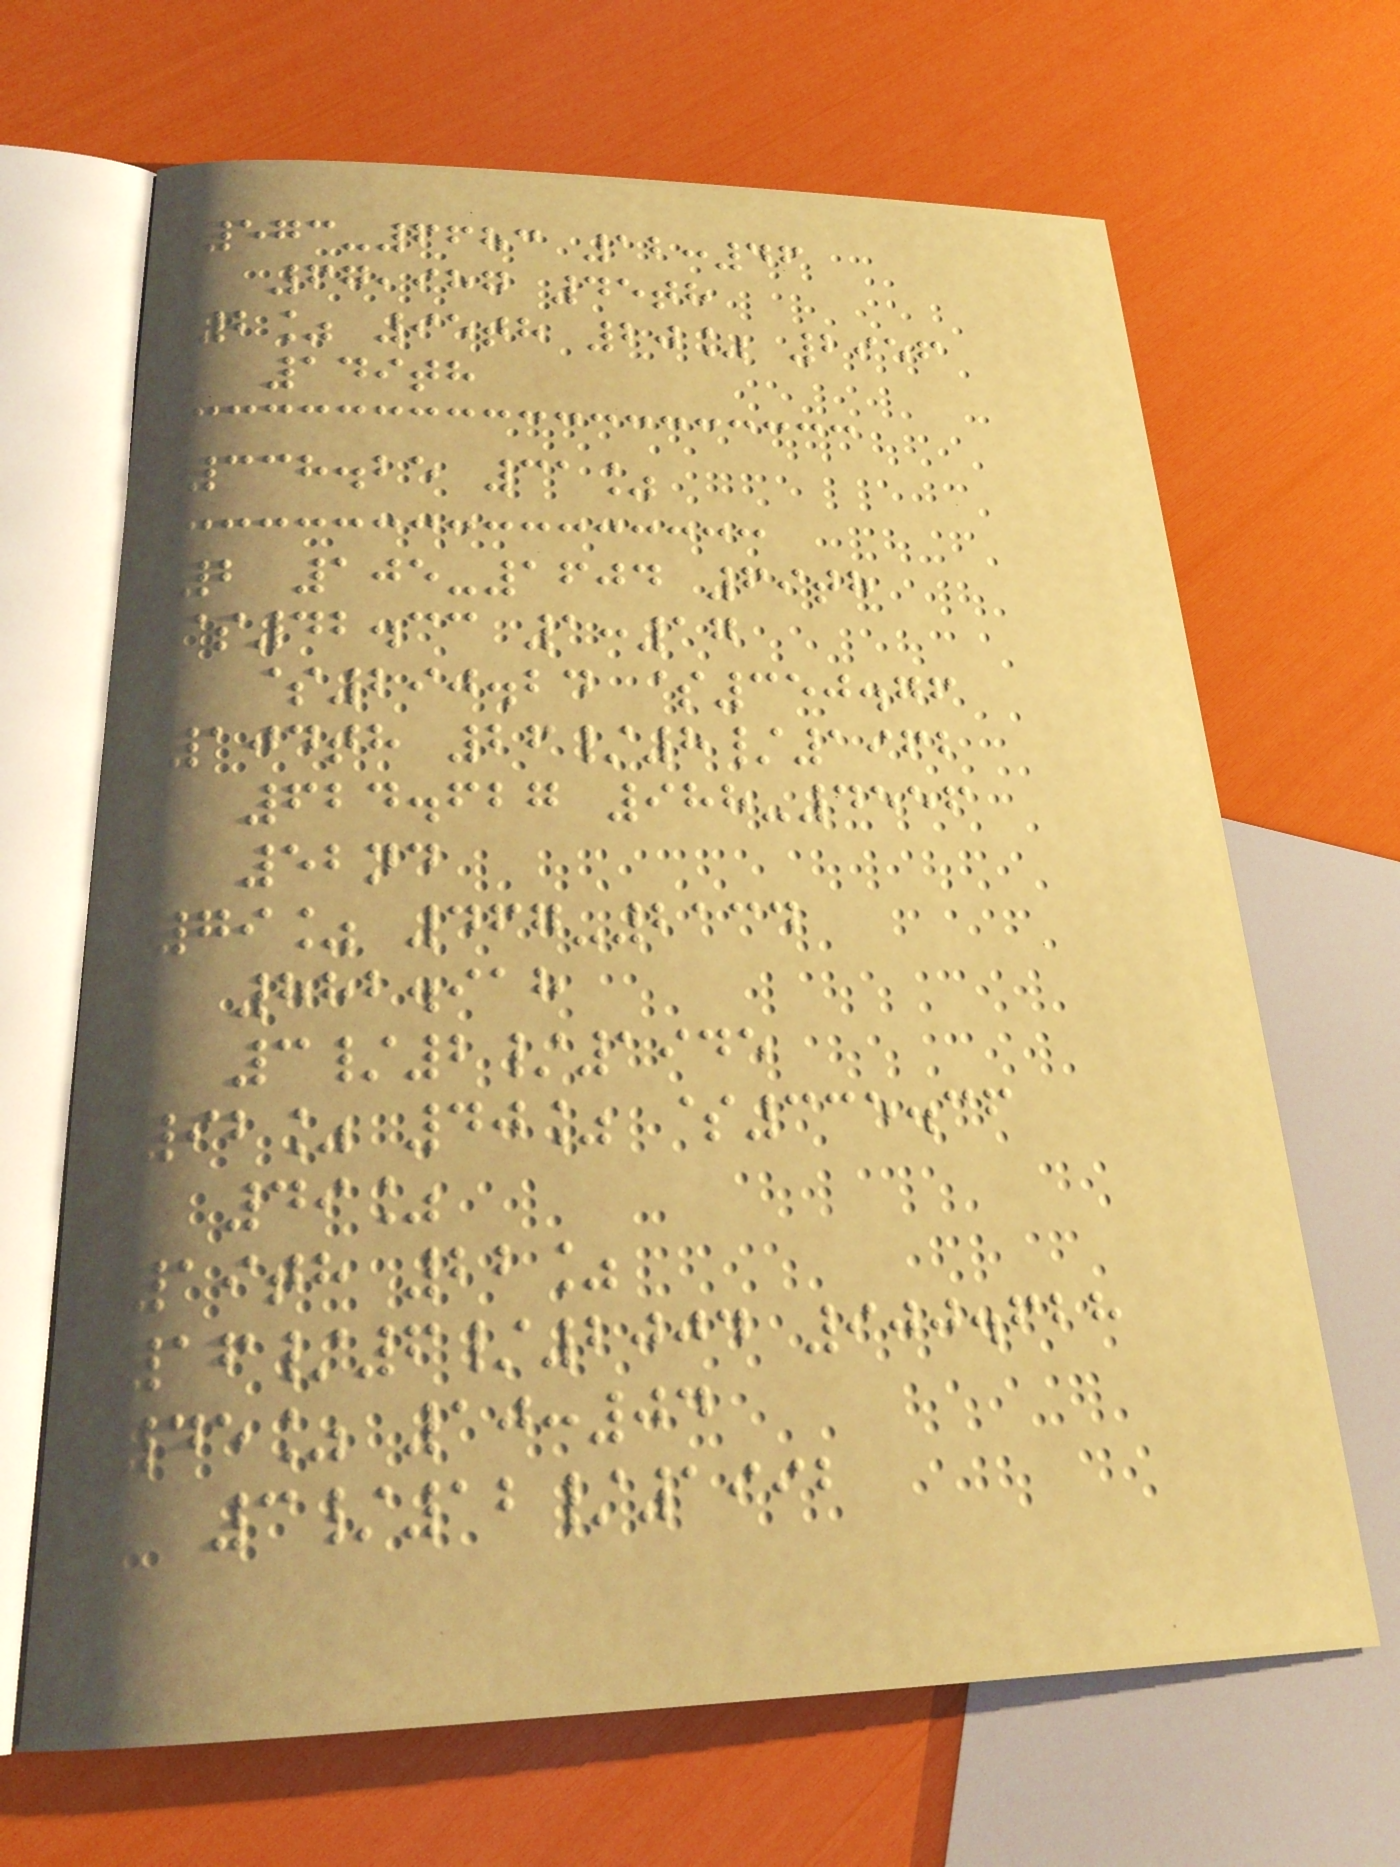573-6683 12:46
67,987 45th
2% 95th 20% 2956
149th
338.25 31%
2 105-1604 69th
$42.33 1:17
$290.24 $350.76
104th 26/8/1962
624.627 988-4556
52nd
79% 467-2134
882.918
3/2/1945
92% 40% $335.36
49%
19th 22%
16/6/2004 900.628
45% 10:04
3/12/1992
